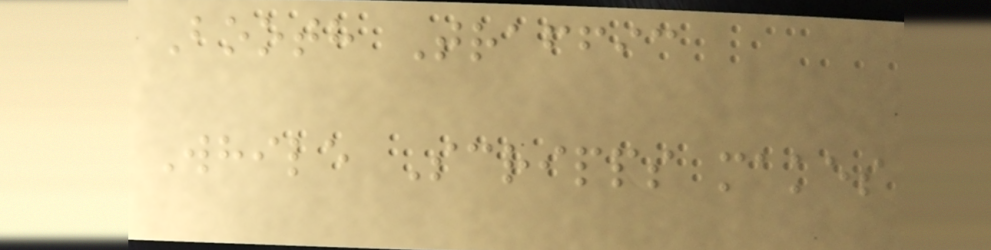Booth Traffic
While Scripps makes
